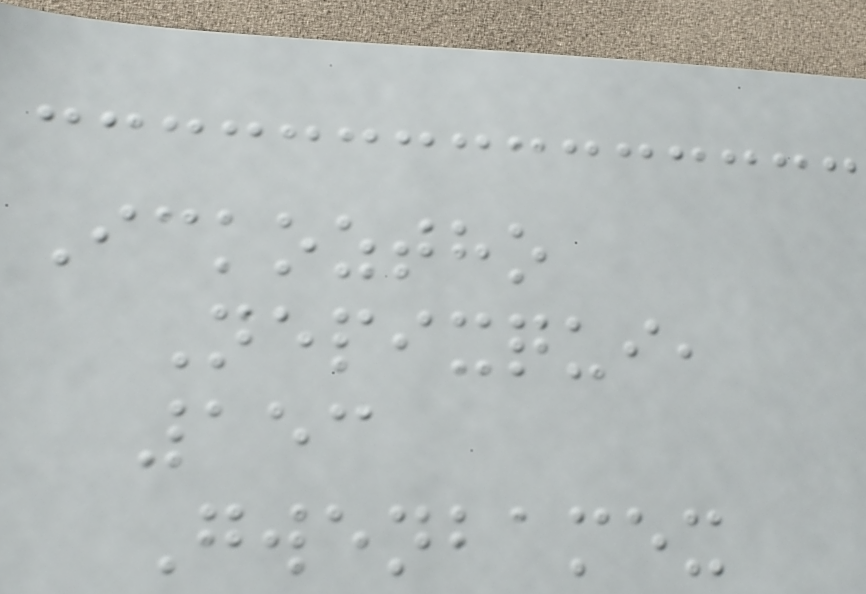Ickoztho
Nepixqui,
153
Gwenbamex
